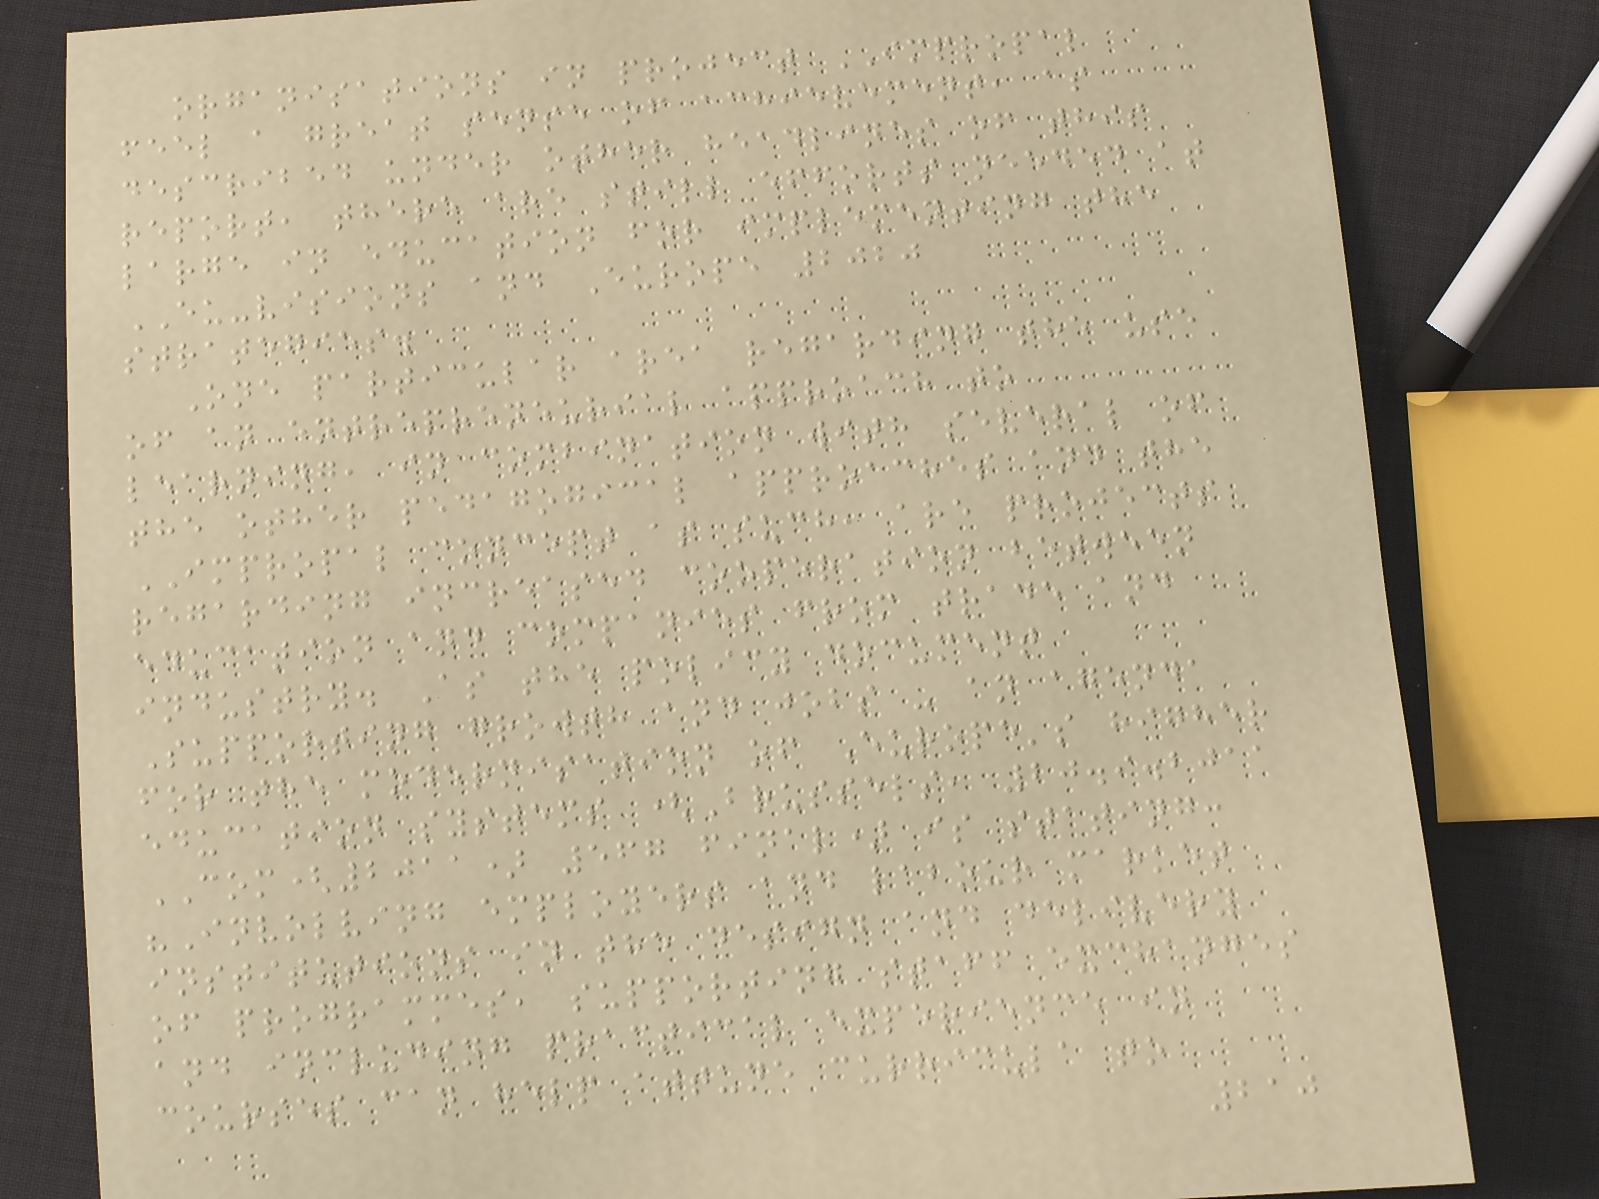organisations in project IMPROPAL
feel a great sense of achievement, as
described under other headlines of this
report, there are still efforts needed at
large in education for implementing the
EU-visions and Europe 2020
strategies.
One particular area regarding the use
of an entrepreneurial approach to
learning, in combination with several of
the other pedagogical approaches and the
IMPROPAL concept as such, are projects
regarding increased cooperation between
education and companies from trade and
industry. As the policy document
Supporting growth and jobs - an agenda
for the modernisation of Europe's higher
education systems (Brussels, 20.9.2011
COM(2011) 567 final) is stating:
"Involving employers and labour market
institutions in the design and delivery
of programmes, supporting staff exchanges
and including practical experience in
courses can help attune curricula to
210
